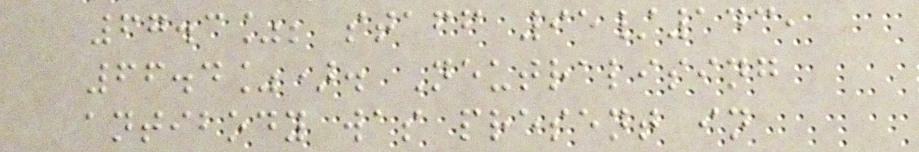67.3%; staff 95/143,
66.4%). Neutralising
antibody was present in
